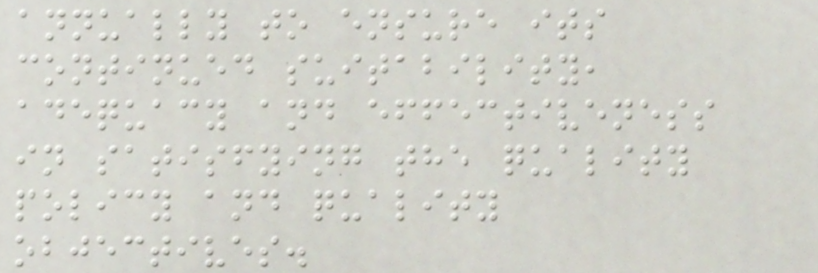annually to ensure its
continued suitability,
adequacy and effectiveness
in satisfying the quality
policy and quality
objectives.
